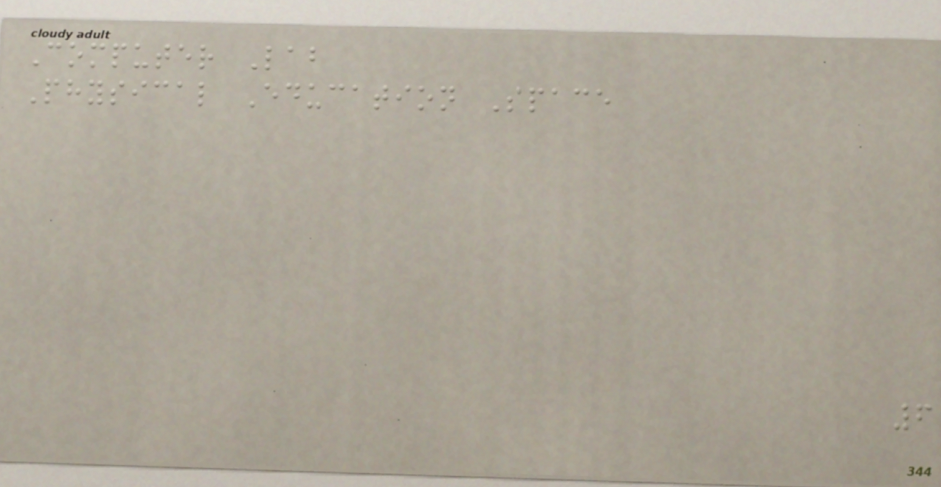Computer Lab
Physical Education Space
6
